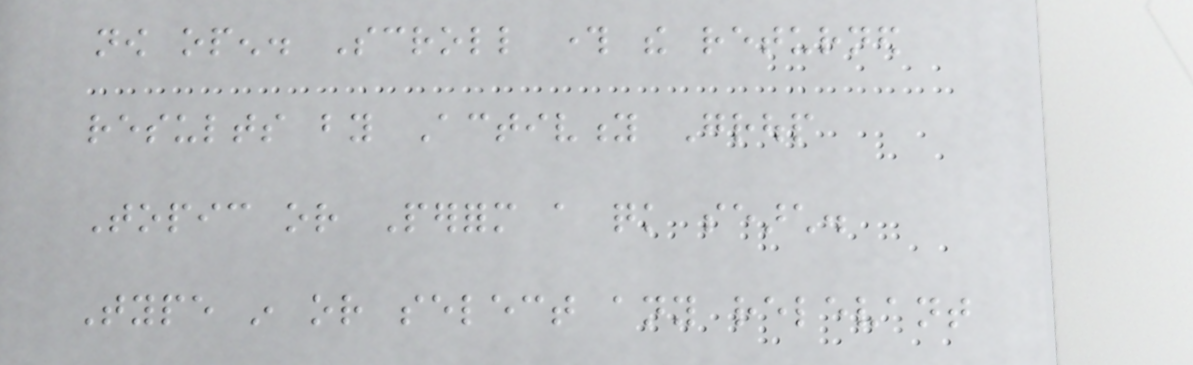now open. Scroll through the returned
results by Activity Group
Topic or Perform a quick search.
Type in or select any relevant
